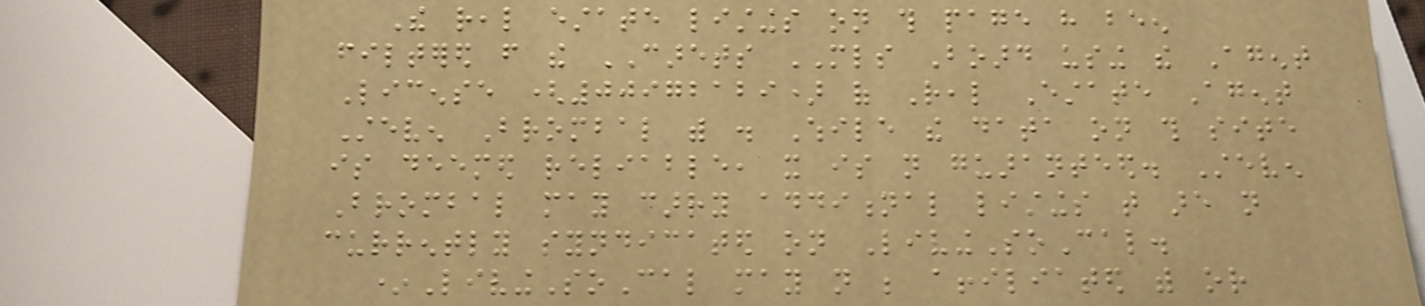The real estate listings on this page have been
filtered from the CARETS MLS Board using the Agent
License (00972129) of Real Estate Agent
Steven Brombal with . While the data on this site
is deemed reliable, it is not guaranteed. Steven
Brombal may carry additional listings that are not
currently syndicated on LivingSoCal.
*LivingSoCal may not be affiliated with or
